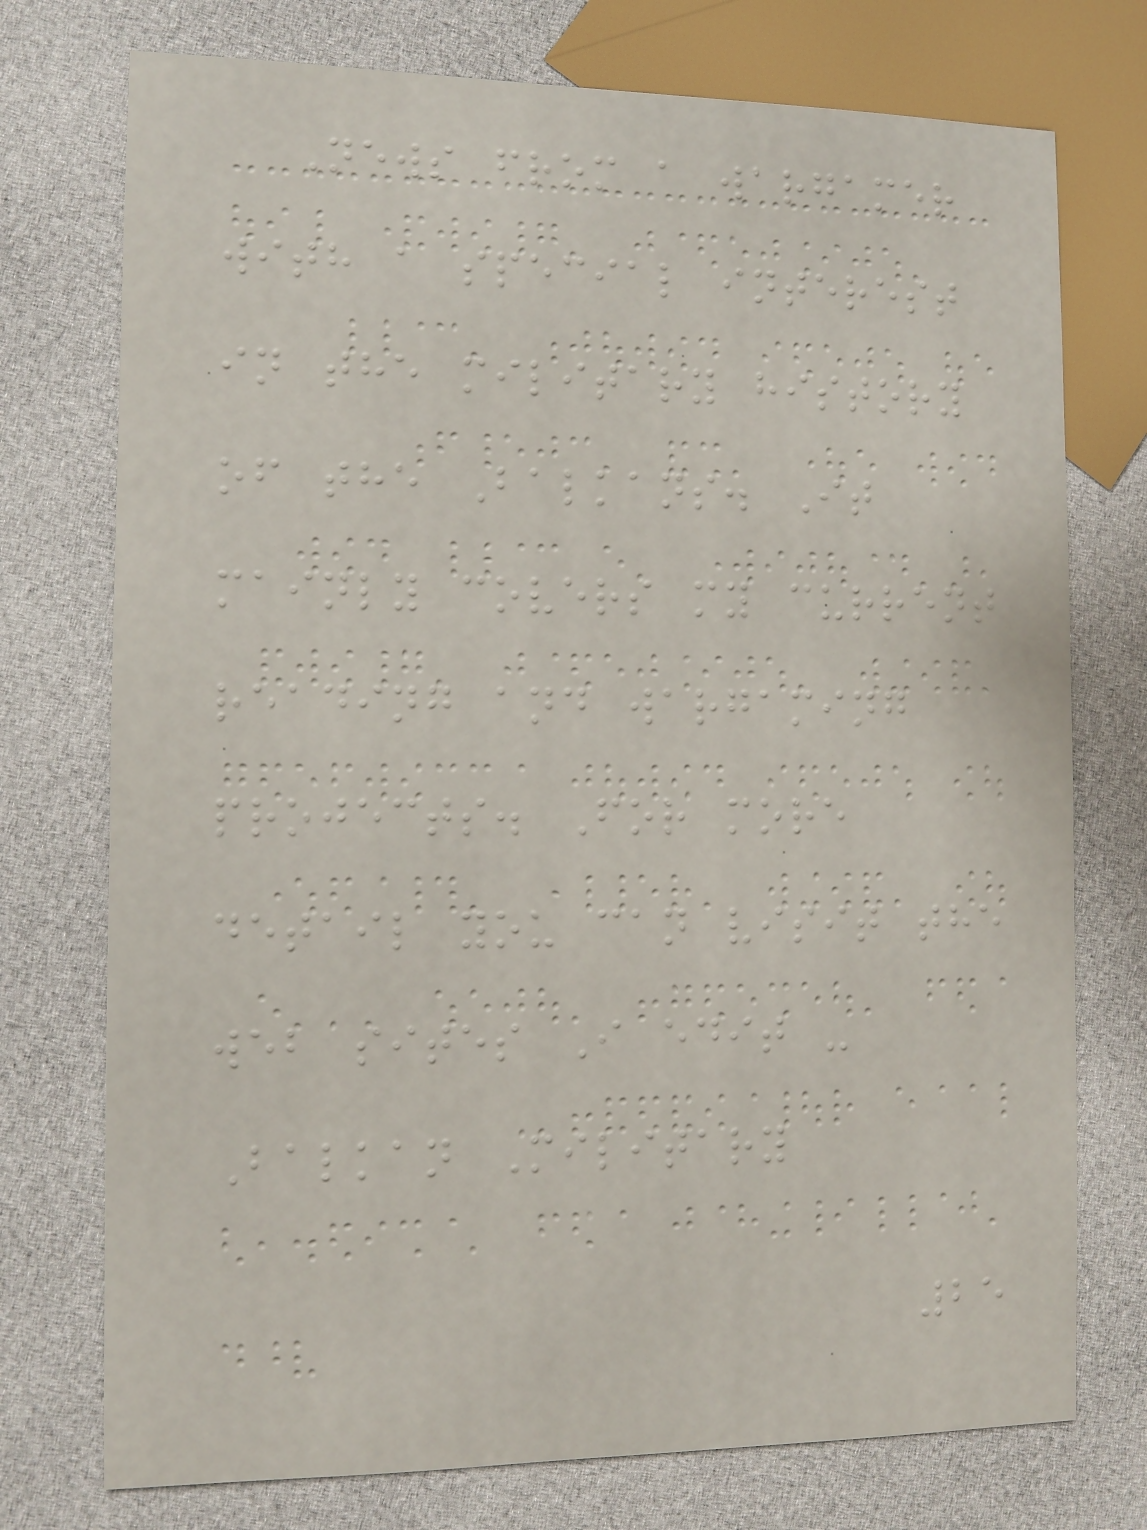News from a wargamer
with a special interest
in the military history
of the Balkans. It
mainly covers my current
reading and wargaming
projects. For more
detail you can visit the
web sites I edit -
Balkan Military
25
